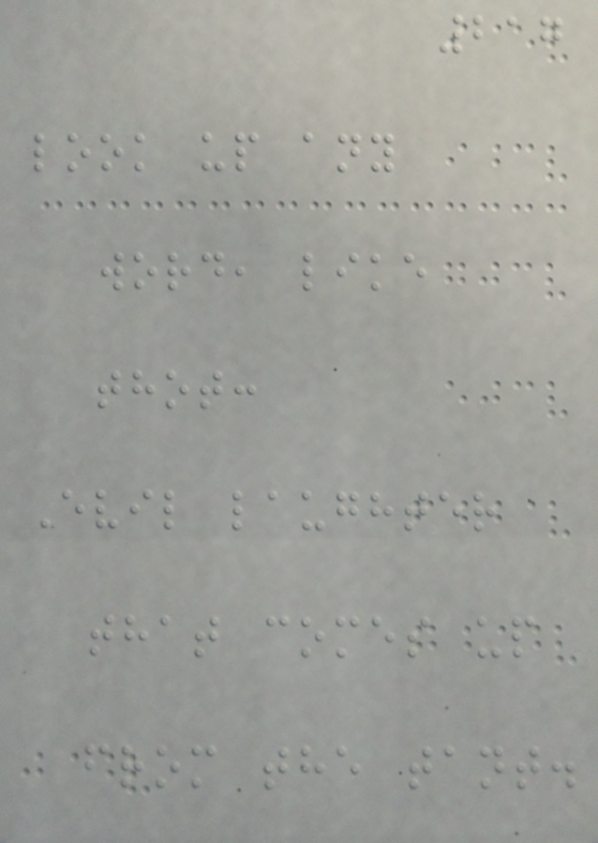217
look up any
word, like
thot:
Evil laughter
that comes up
from the tant.
